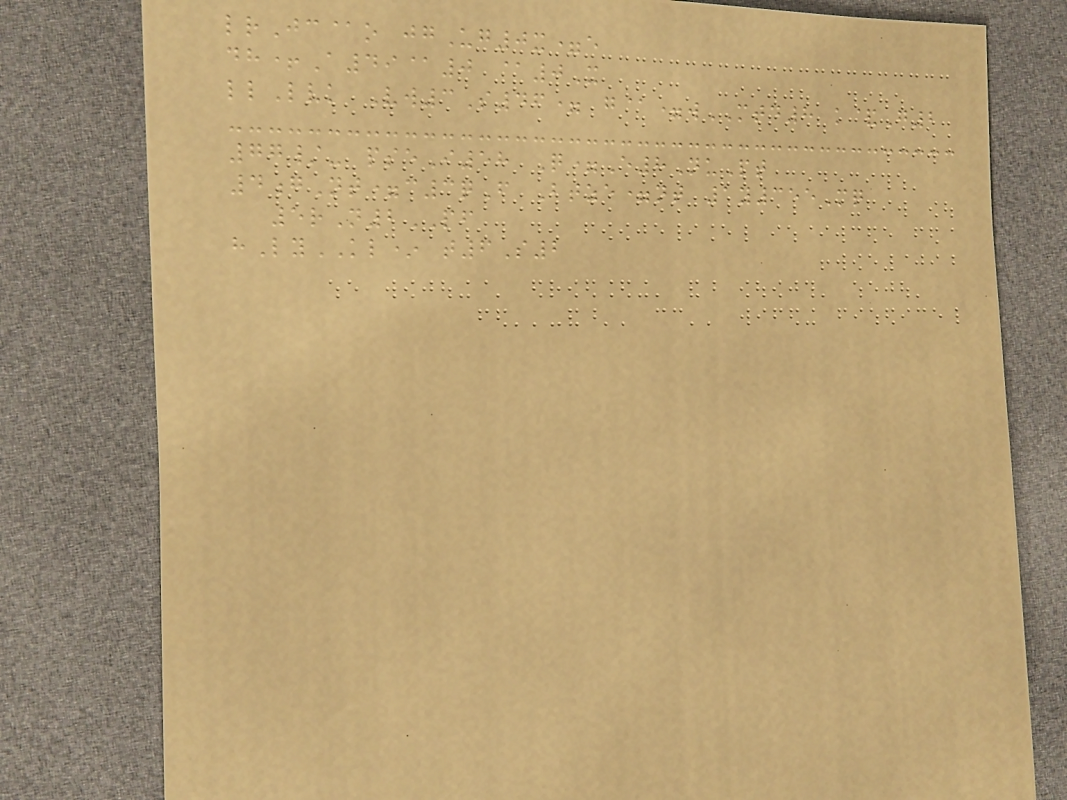lrJc@o jgUg0x=e
dh+A49@0 @0X
llLvk Vw3S46= g@=wMTD8 k&G2
77/- pseI58 Q=E8NuPt
4gNt=c3qF Btze=nt 1y355Mq
5rN2PF
hLyKL* t6S2
